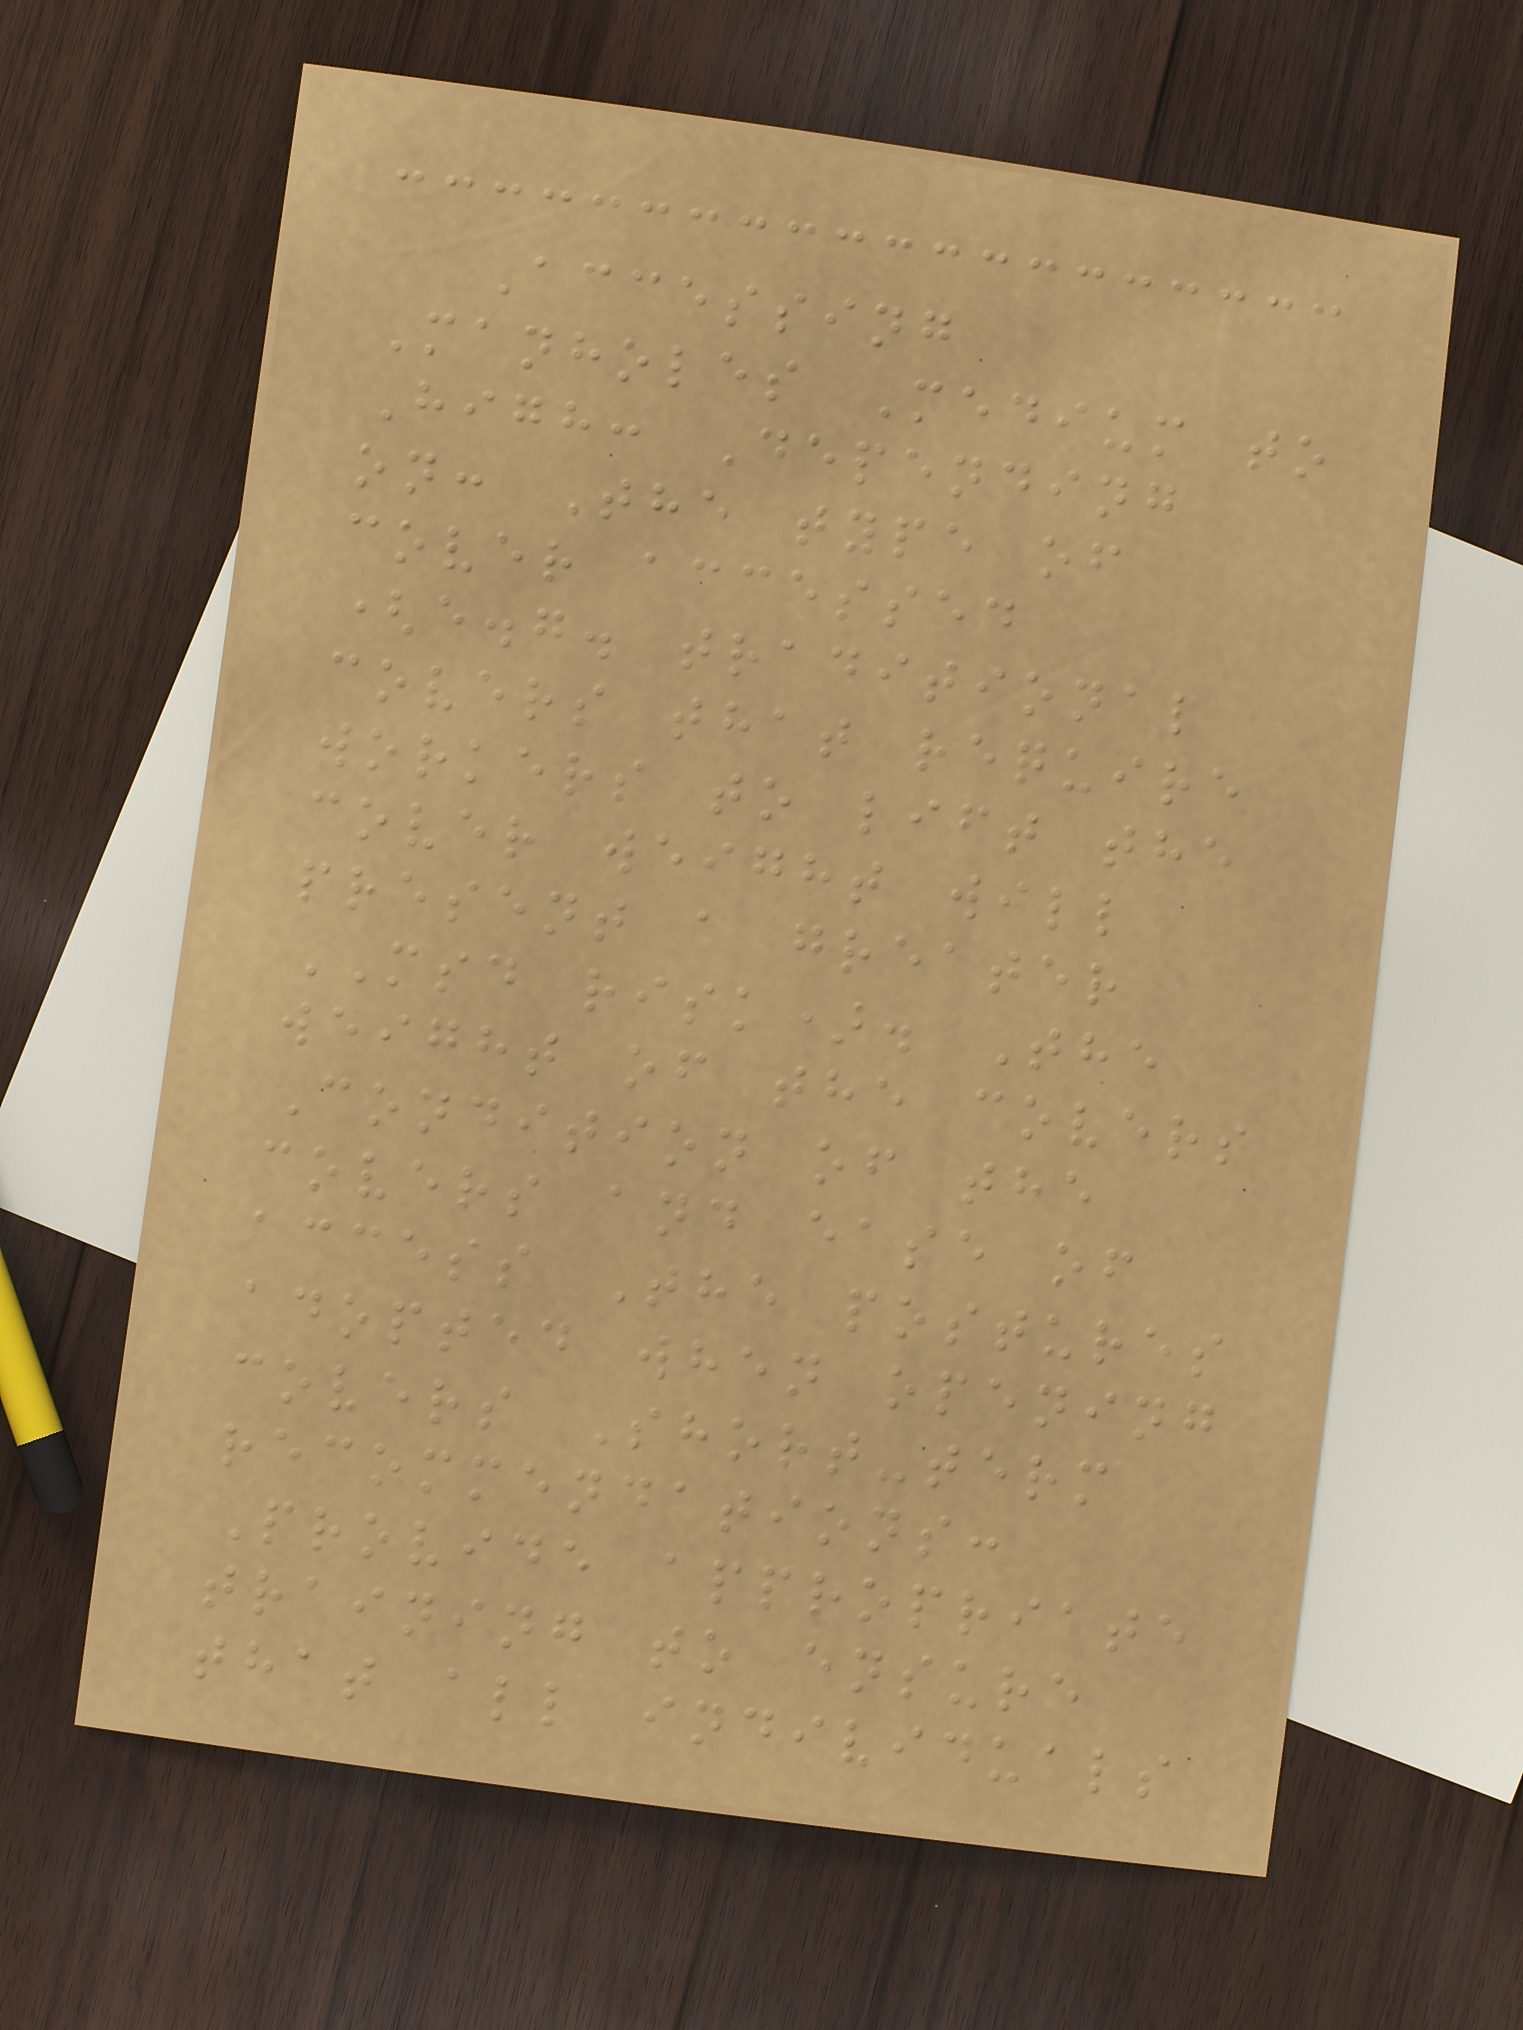Accessing
Manholes Medium to
High: Depending
on: The type of
cover accessed
(e.g. traditional
covers that require
workers to lift the
cover weight will
present a greater
MSD risk). The
weight of the covers
Condition of the
covers and ease of
access The postures
adopted when opening
covers Short-term
recommendations:
Provide appropriate
training to ensure
that all individuals
